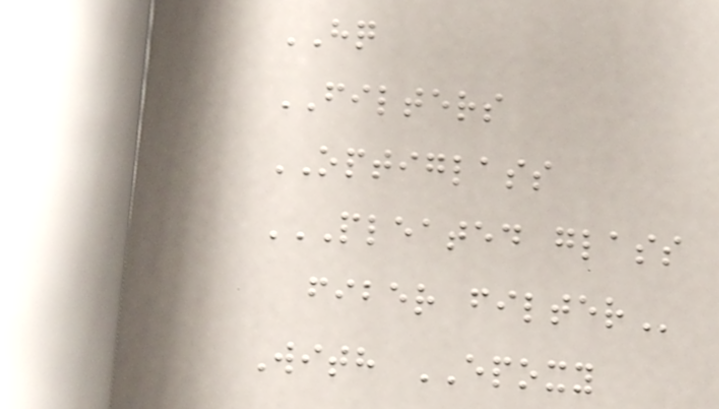HQ
FILTERS
OPTIGLASS
PLEATED GLASS
FIBER FILTER
With EPOXY
